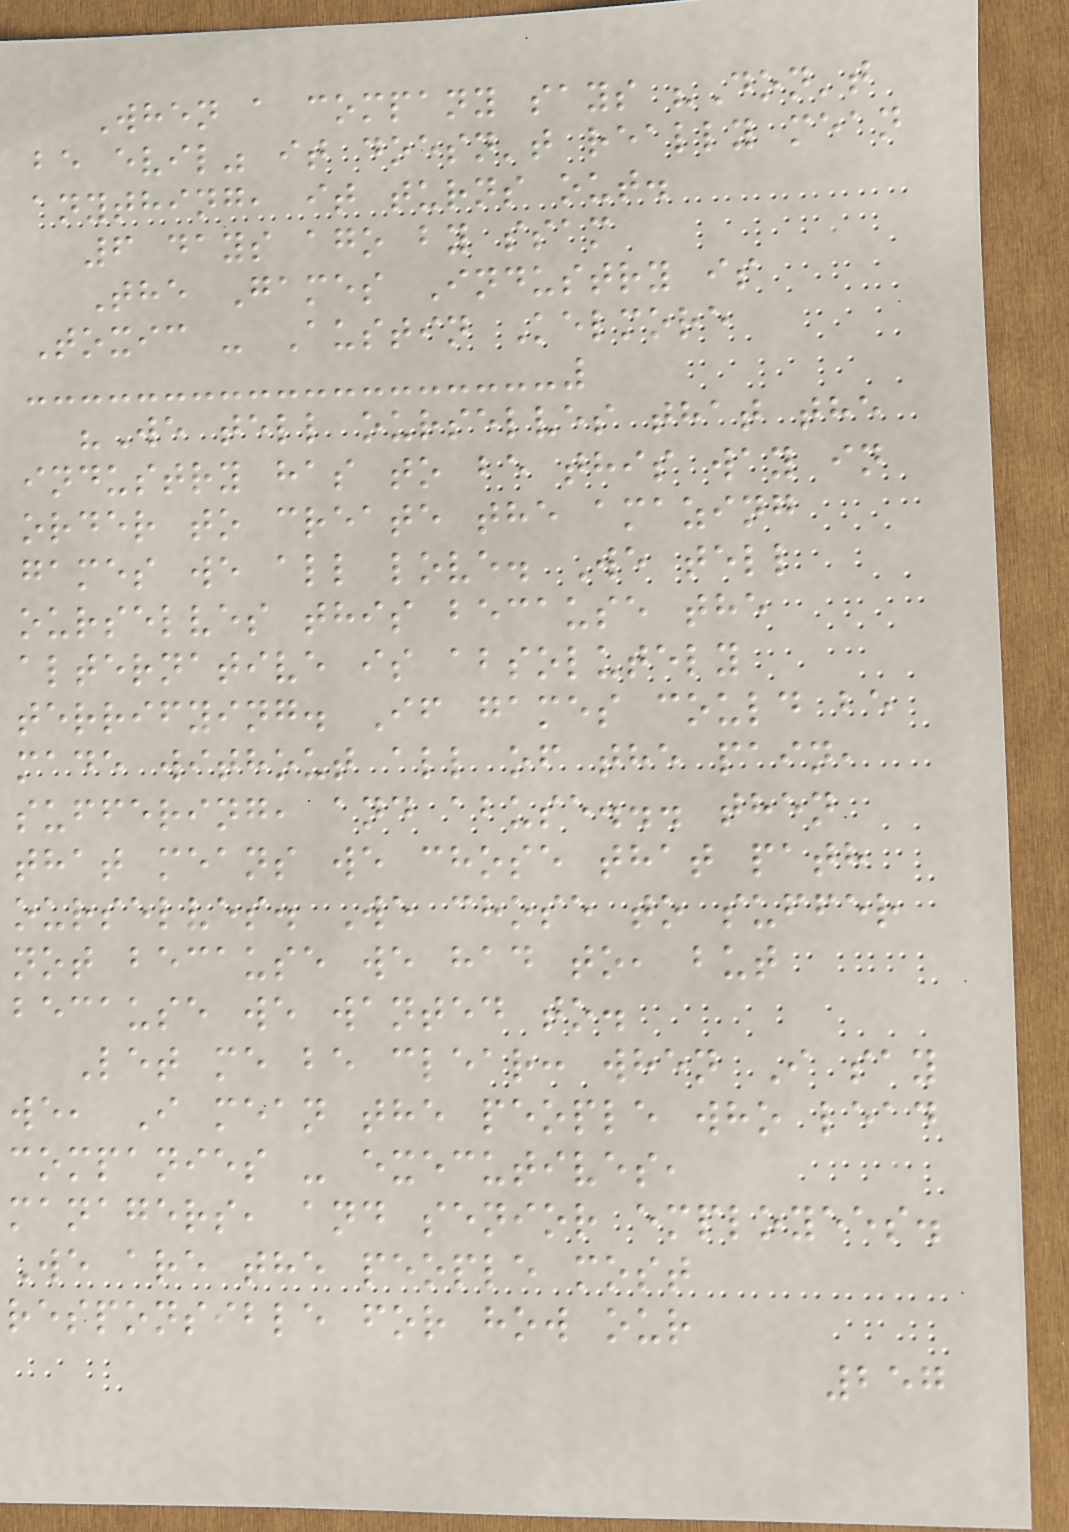When a company says "Don't
be evil" it doesn't really mean
anything, it turns out.
6 days ago by ssam
The Games Industry is
Toxic - Austin Kelmore
"We tell ourselves that the
industry has to be this way in
order to create the amazing
games we all love. We tell
ourselves this because the
alternative is absolutely
terrifying. If games could be
made without all of the pain,
suffering, and abuse... then
that means we chose that path
ourselves. We chose to suffer
not because we had to, but
because we wanted to.
Let me be clear: when I say
we, I mean the people who lead
companies - executives,
managers, and senior employees.
We are the people most
responsible for how our
257
